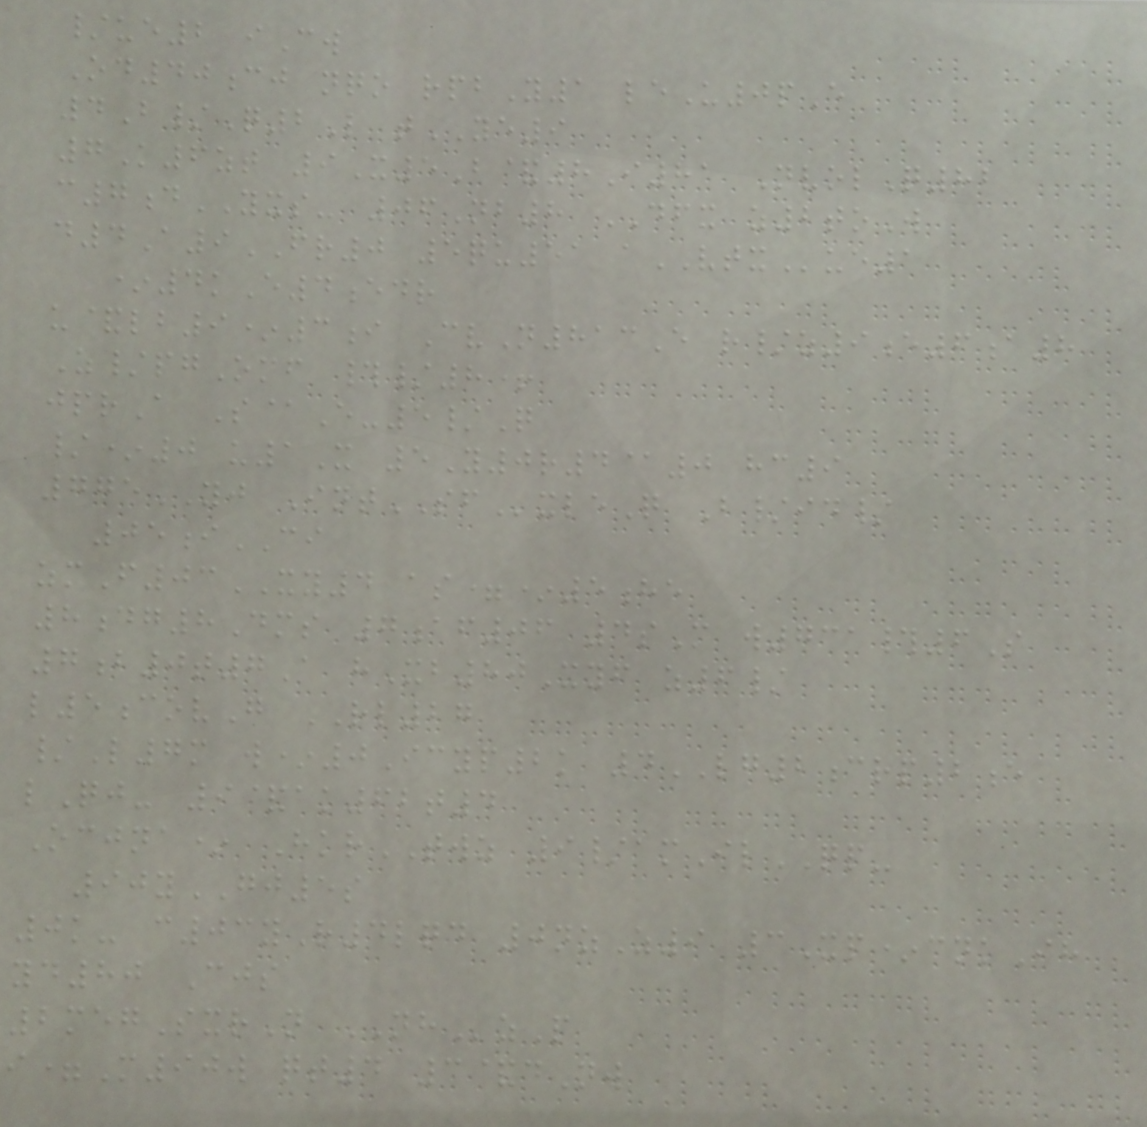/ue2 iCw
Od40cj nqo rpbY1 leU0pE
4B/Q2L tYE9
7K6zt 9X5B&8I81 NvolQ82
c7dYXS- 06Nb8 DFX z2toW
d4A9FR0 5qu51 aVTXue1
*4kE4edr
u&lb9*3i CvN813E r/z9e6a8
Z/pgOmf #/8+
jprA S@E-5/Q
/*0 u1X 5Y0r4@0 hc9
775YJ IntSFxleQ B/id/
05iCI
zmF03XY4 as=*5he
8dg8Dms 7af06 4sM w731#6S
7b0t7A hXb80Xyf z6/
l5covG RL27
/L7m w*0Icyp2k 4LG2crp2e
lQj- 9&ak62t4
Ocjna* HkrTWZ 9/amIlQP-
90yGJ5s
0k- c03yR4lqd 0nzZ9 3Xp*cnkIh
yd80 Cjs
2megSxrN NHzP
i=M90w qt4 3&dNw
